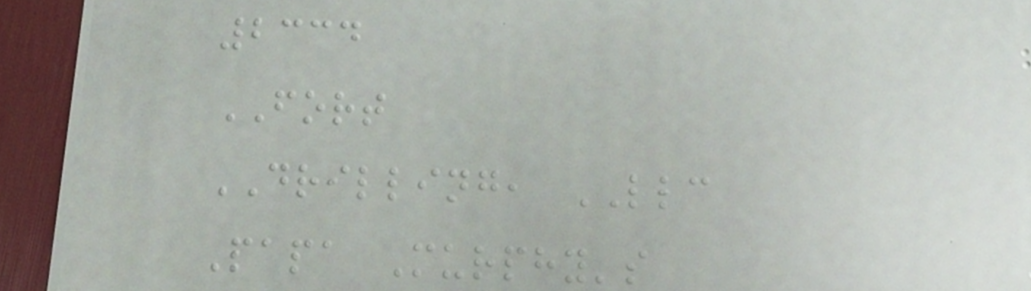2334
FORT
DRILLING, LLC
Papa Murphy's
